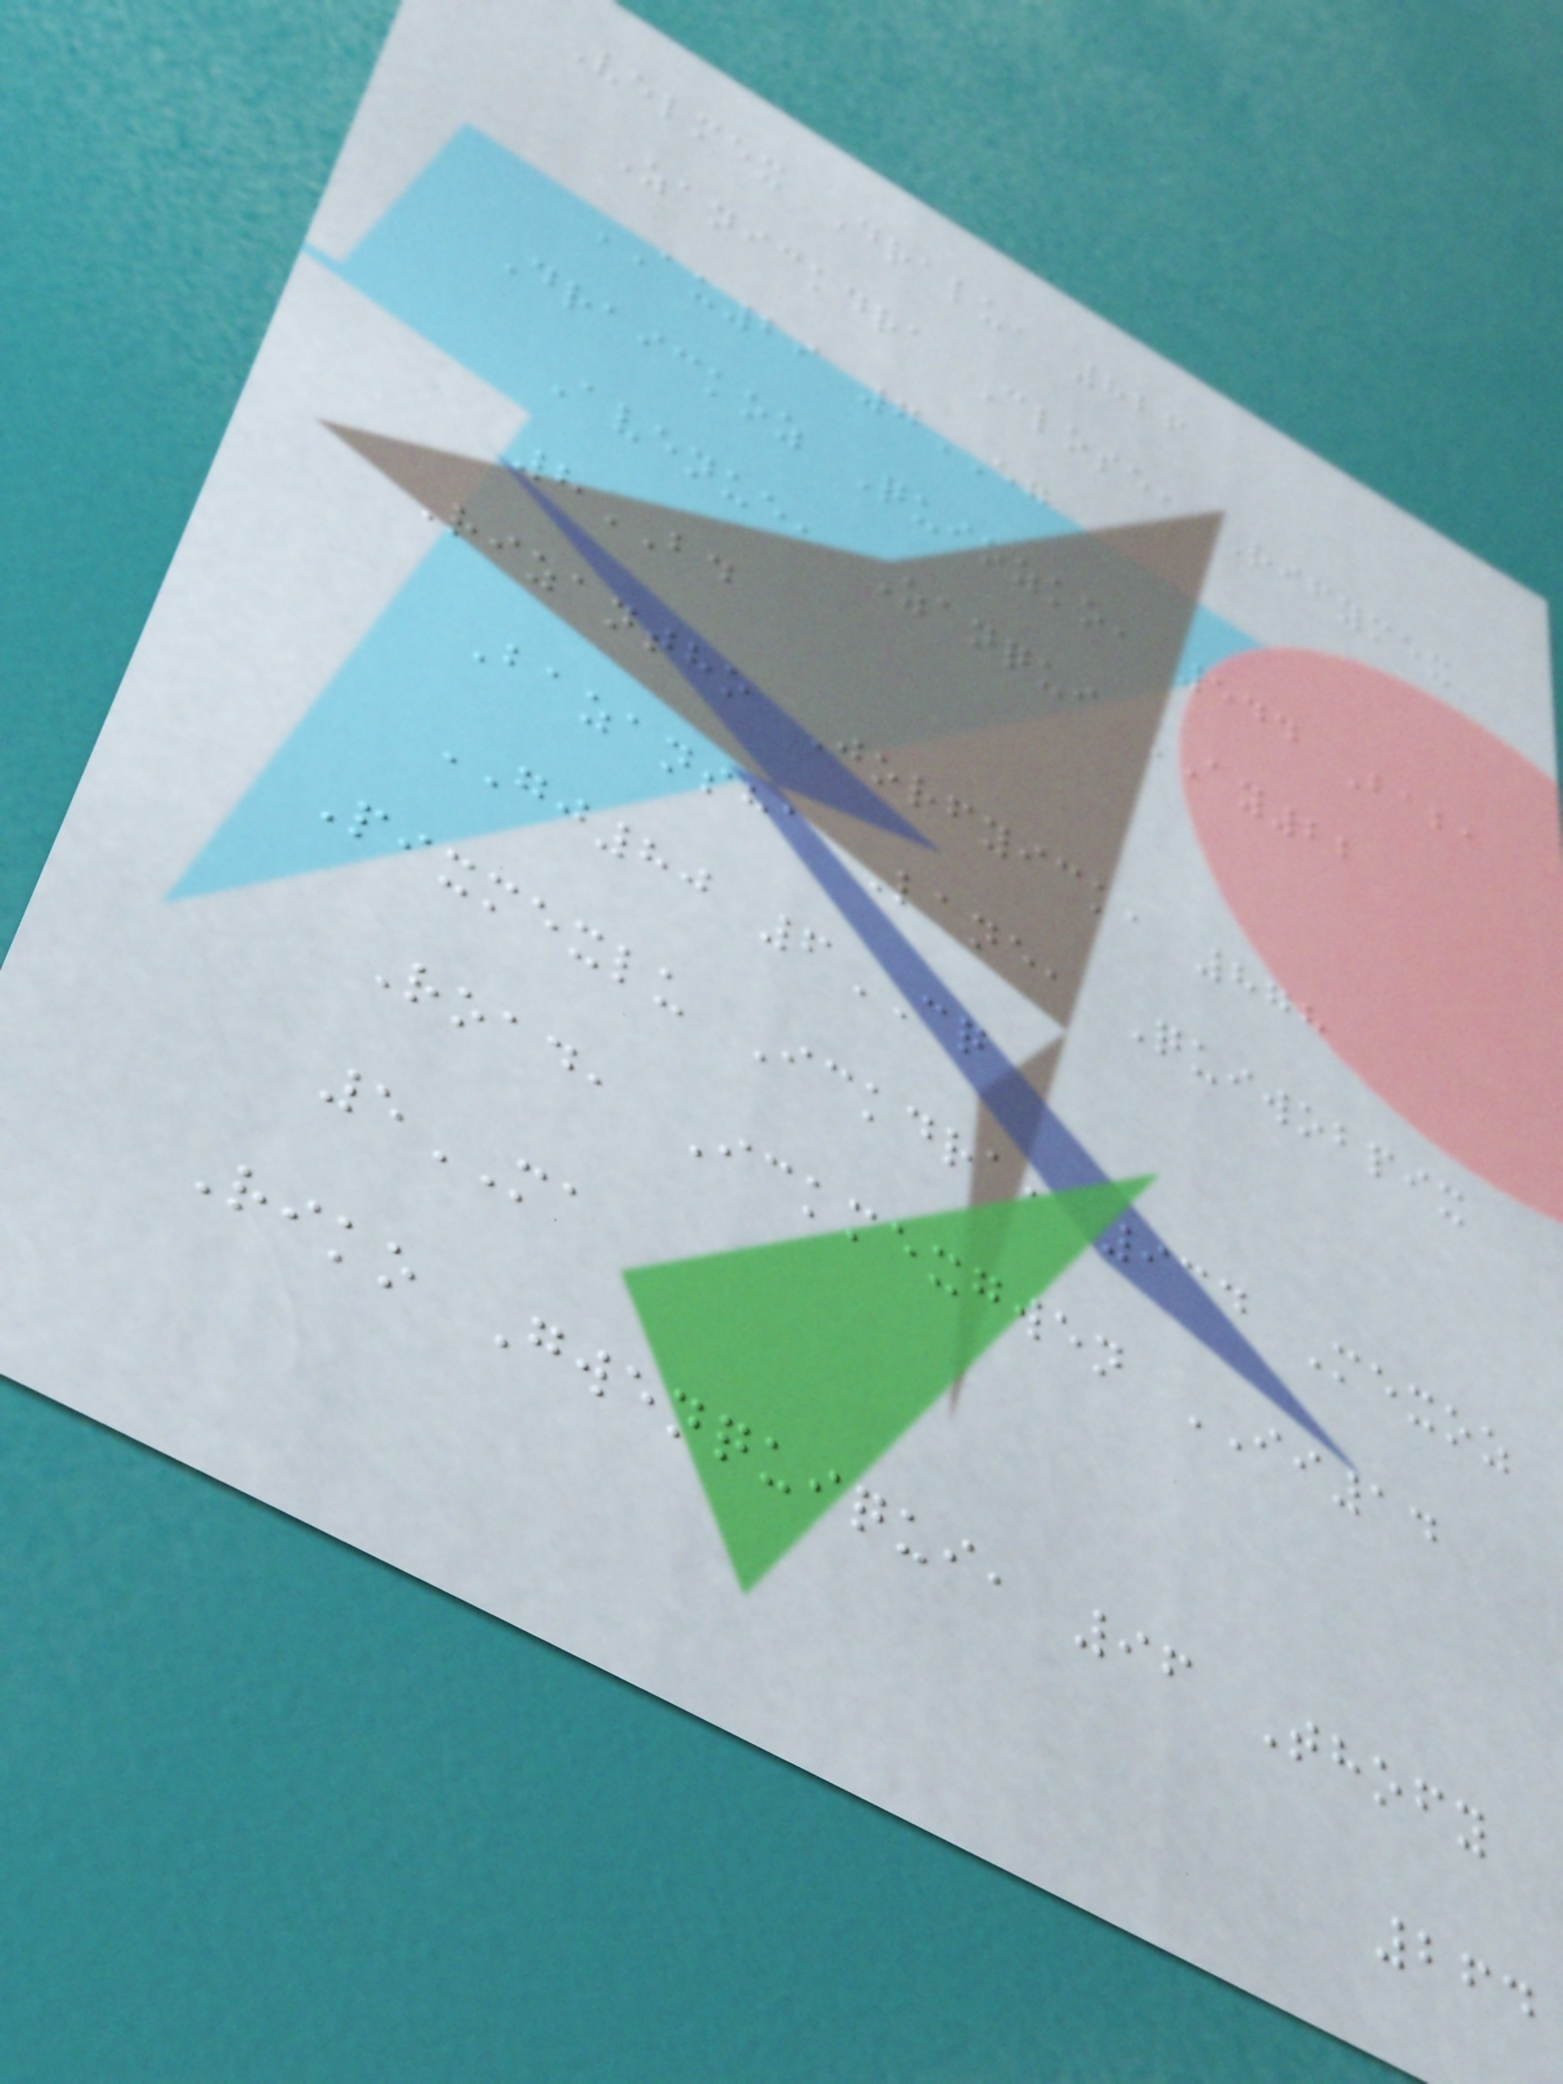Velmex Dralu, 826
Zanickdra Close, Rifymex
AU29 7EG
Draickoz Quiozko, 544 Baba
Avenue, Zanqui AY22
8BD
Rizantho Jorfyick, 878
Bazansha Lane, Quiwobpix
GJ80 6CQ
Pixmexlu Ickdra, 934 Mexoz
Road, Ickmexgwen II14
5MA
Riko Gwenquiqui, 96 Thofy
264
